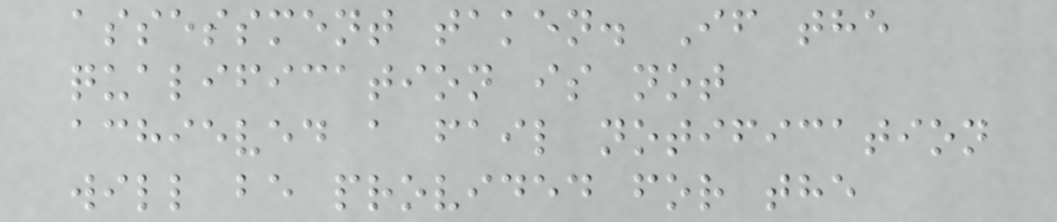assessment taken. If the
qualification is not
achieved a fail notification
will be provided for the
